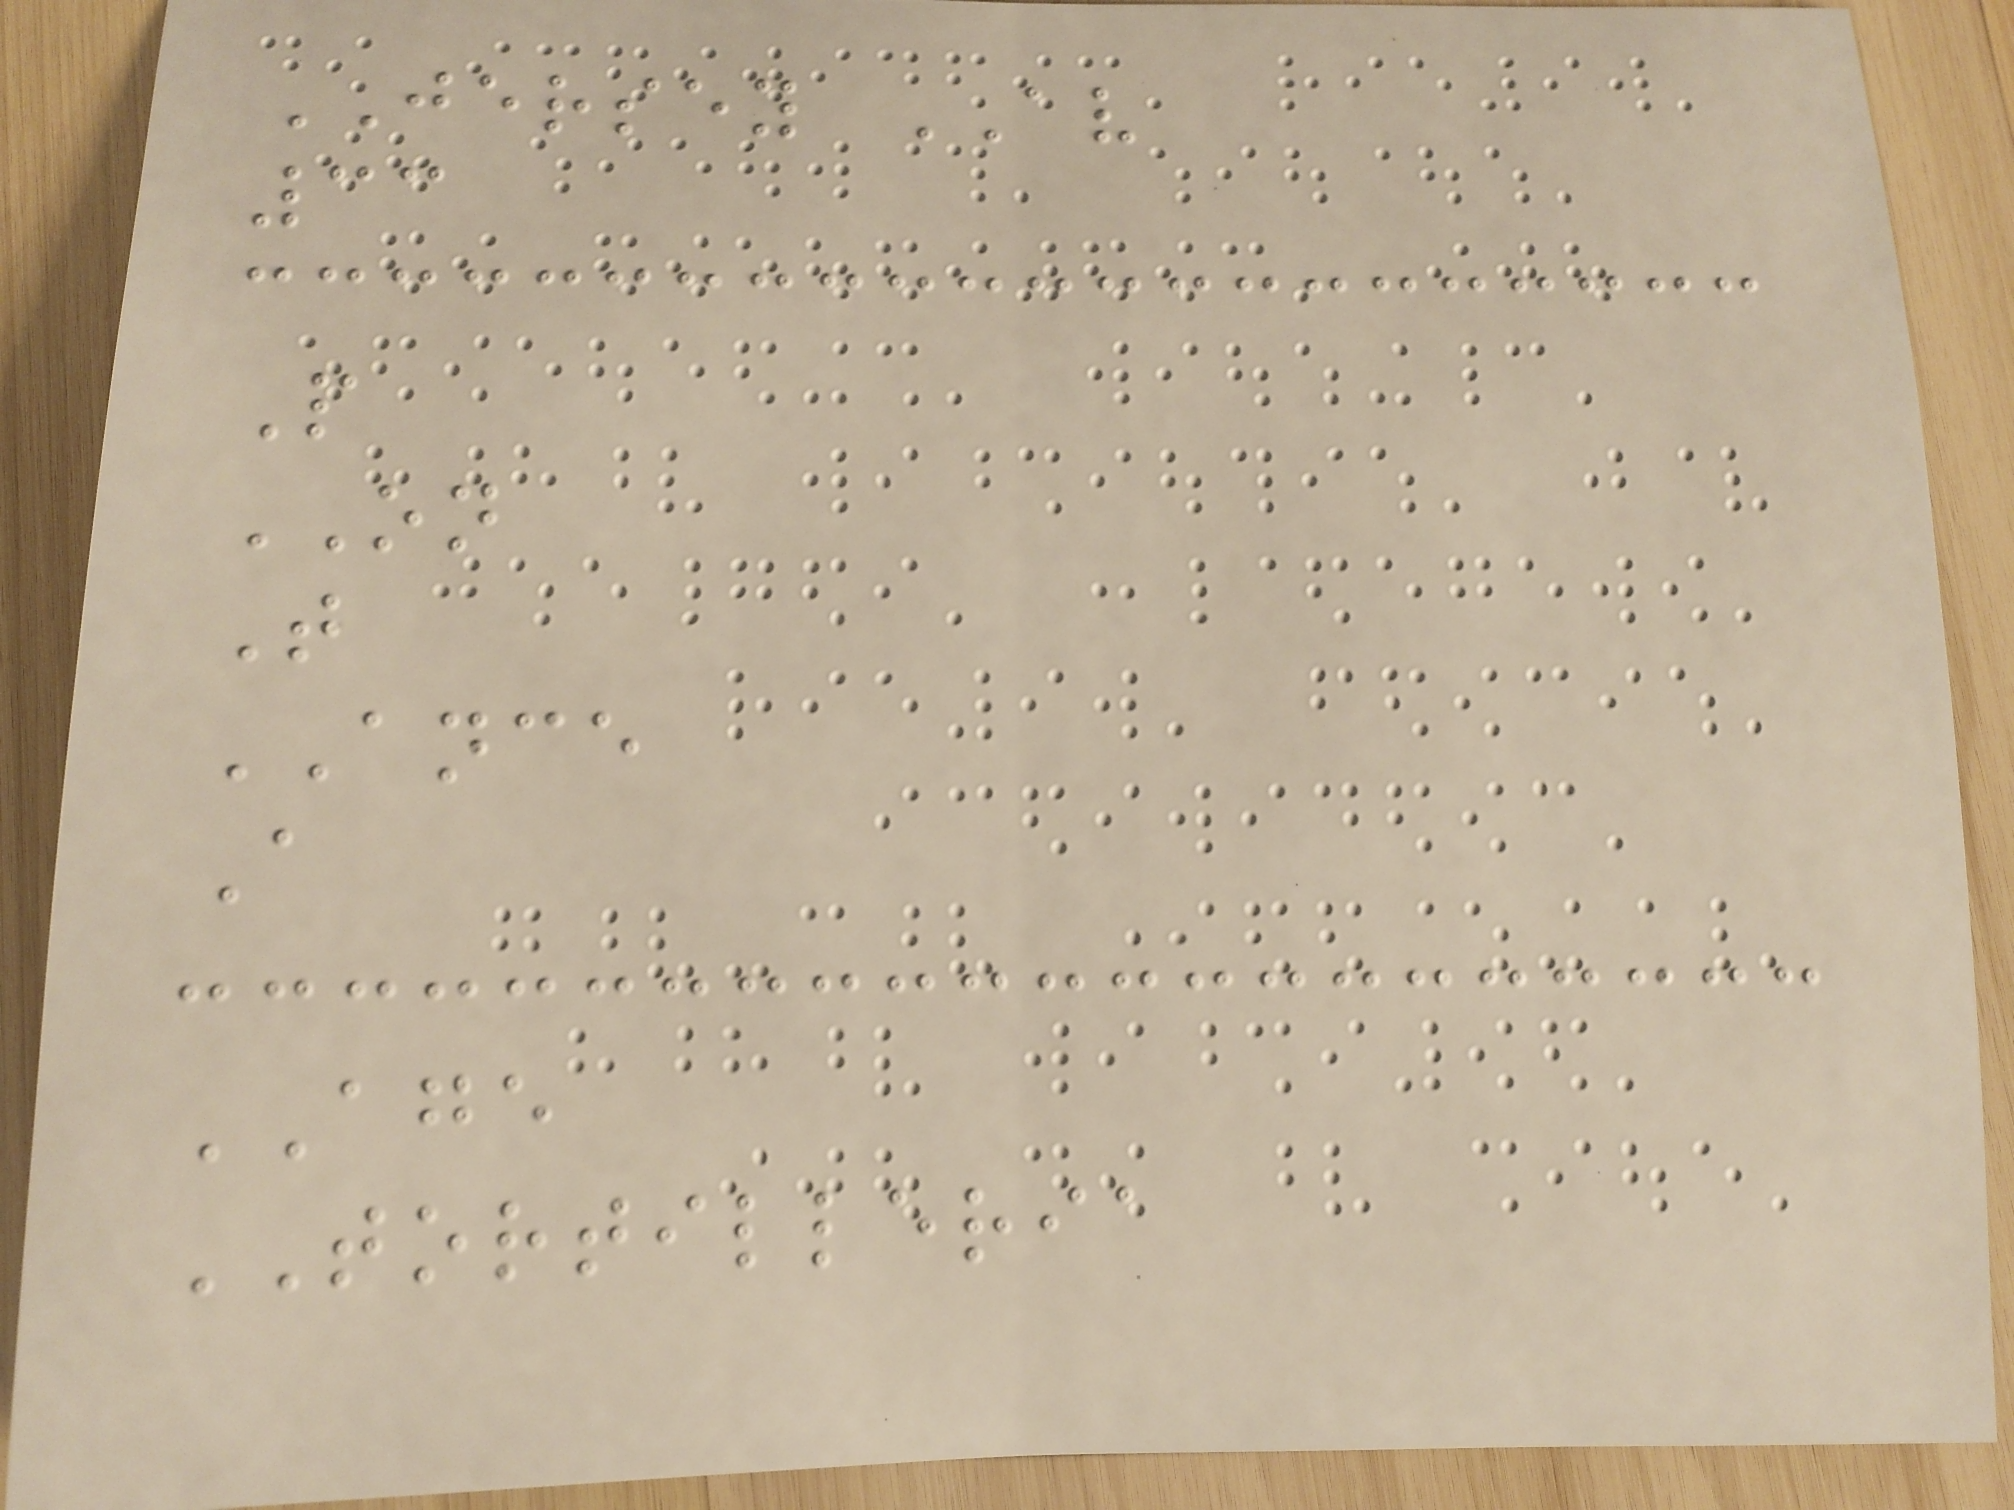JERSEY AV
33
P
ON
T
ANCE
A
AGE
TORTILLERIA
